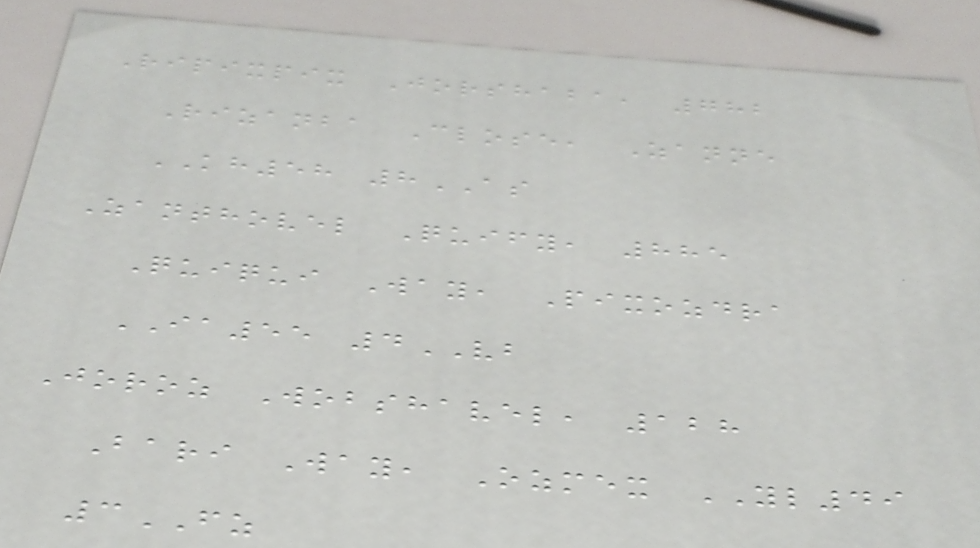Ripixpix Jorshaba, 782
Rizanba Close, Zanne
KH58 8AS
Zanthovel Quify, 885
Quiqui Way, Pixozdra
IA55 4VB
Joroz Wobshavel, 128
Bari Way, Ozmex YL49
3FZ
